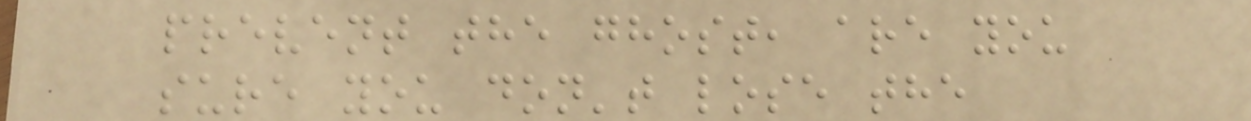prevent the ghost, are you
sure you don't lose the
